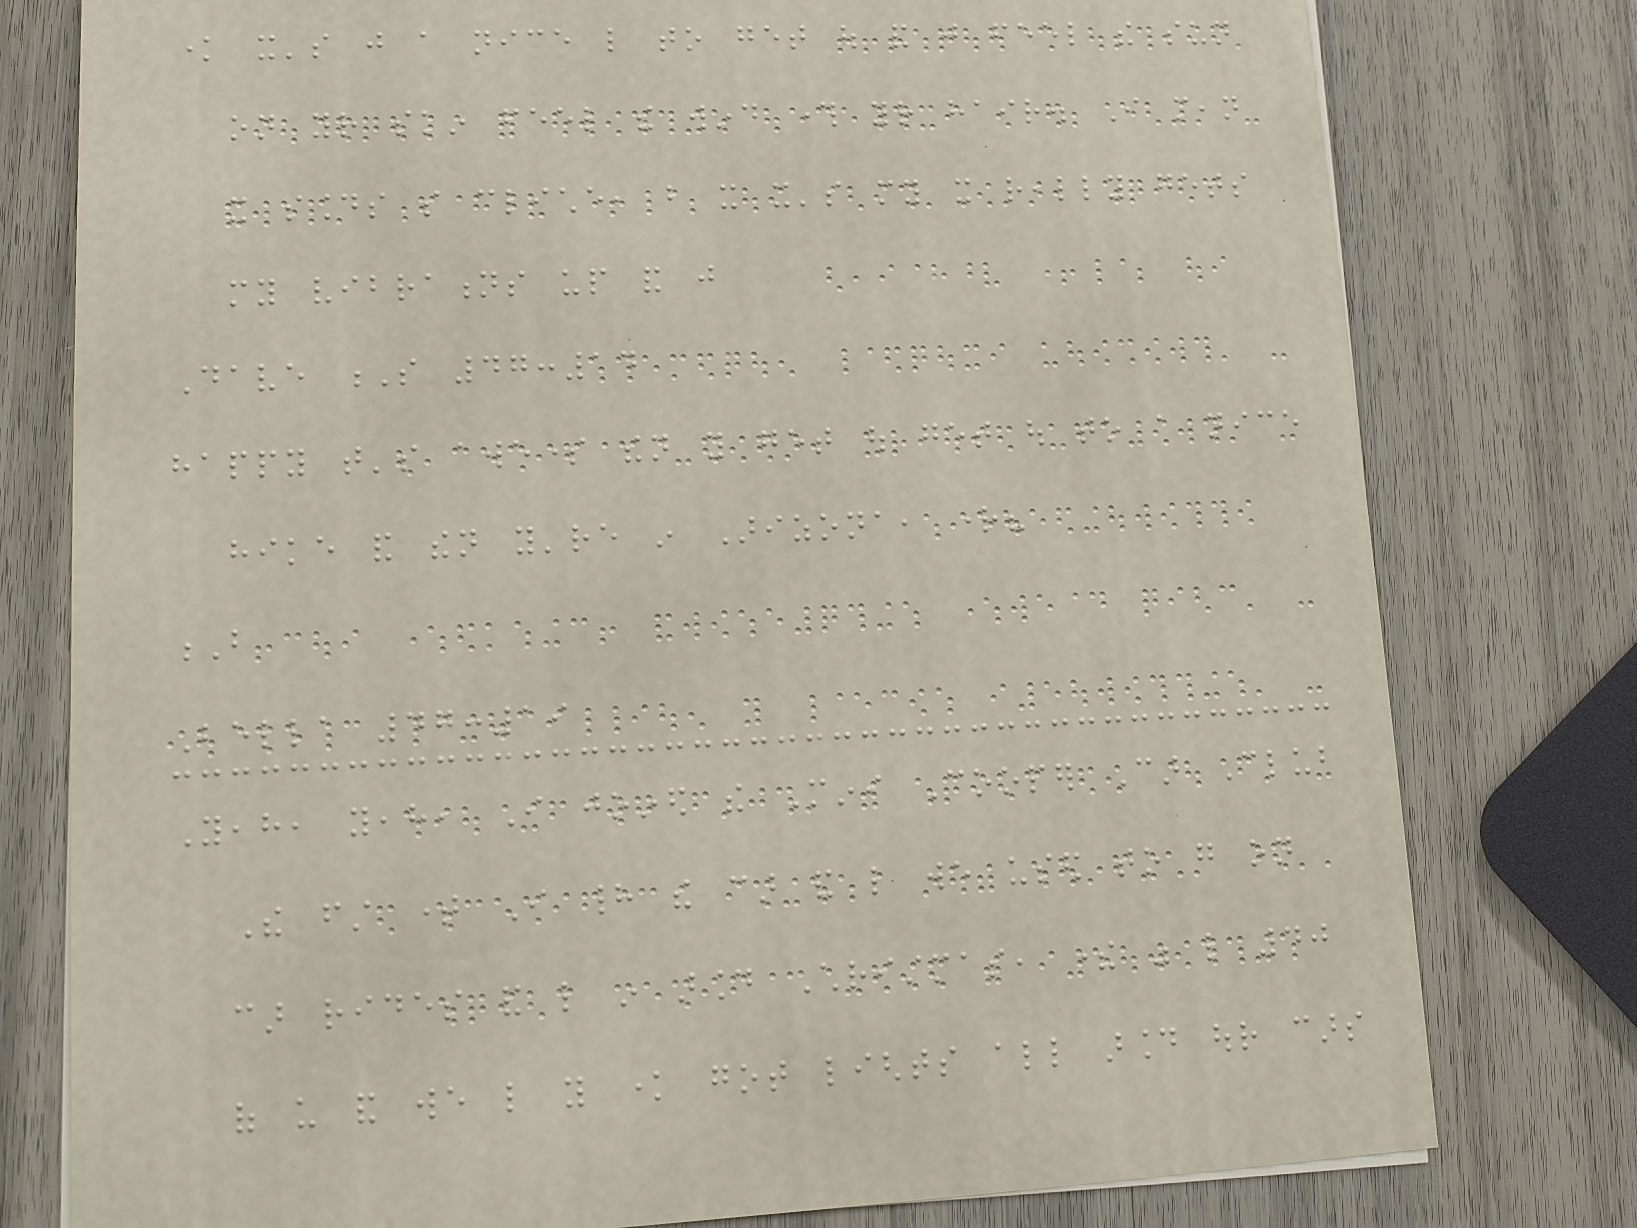know it's just a nice like to get out and just feel the sun
on your skin feel the wind through your hair. I mean
it sounds so cliche, but it it's my it really gets
my vibrations up and just
Dave S 47:14
happy that's awesome then you get out get out to a nice
hike and then you're in Arizona, right?
B
Bella 47:19
Yeah, yeah, I joined the Mini Cooper Car Club
The first time I had the car and like we used to go on
car rides and like in around Christmas, there was like 40
of us and we like you know got lights all around our cars
